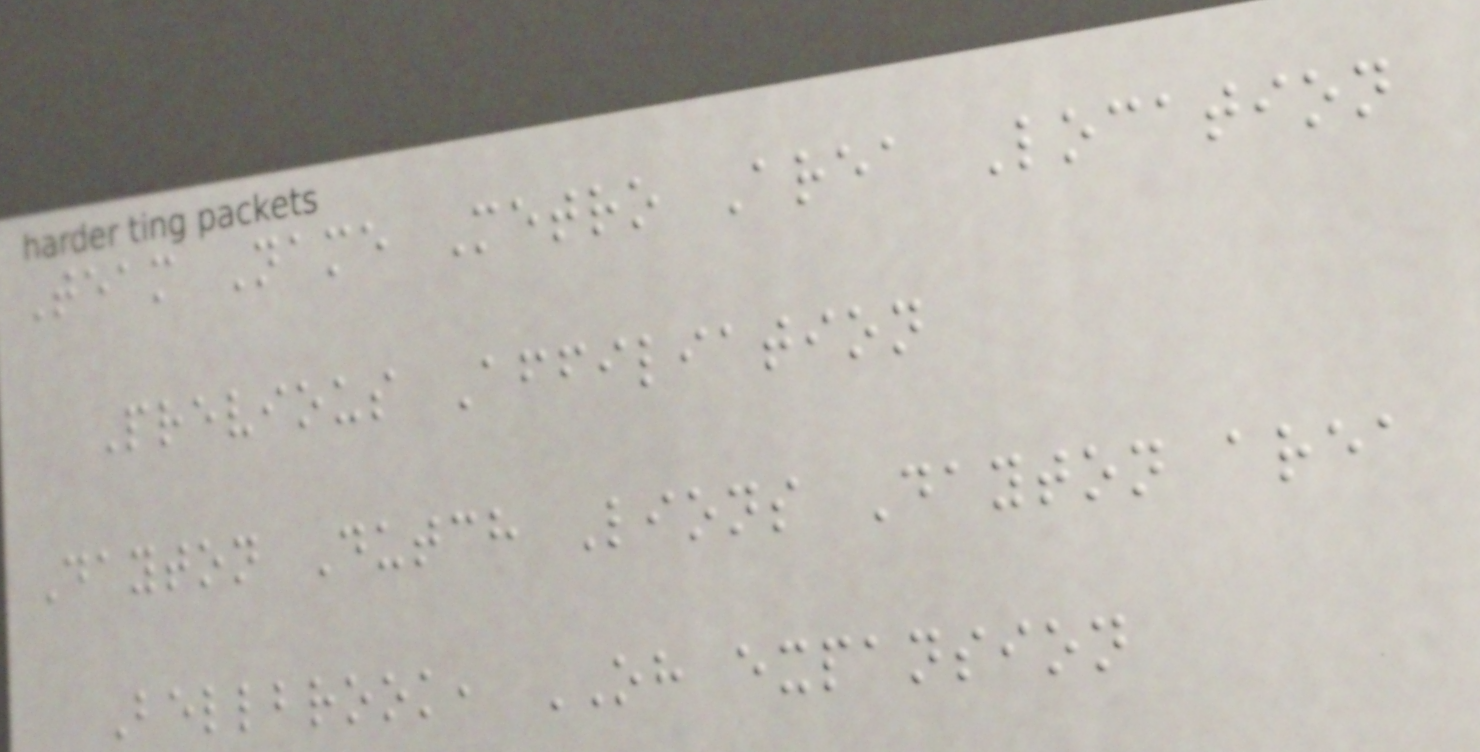Team Name Metro Area Location
Previous Affiliation
Dayton Dutch Lions Dayton area
Bellbrook, OH expansion
